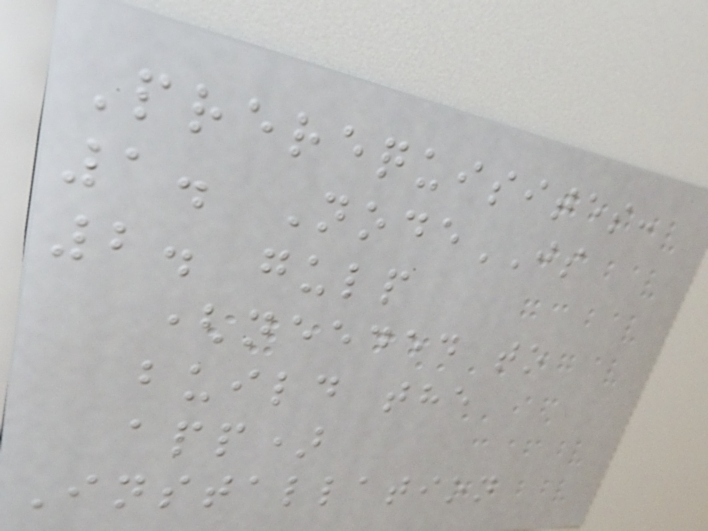Prerequisites:
1. NodeJS
2. gulp
(needed to
build the
app)
Installation
